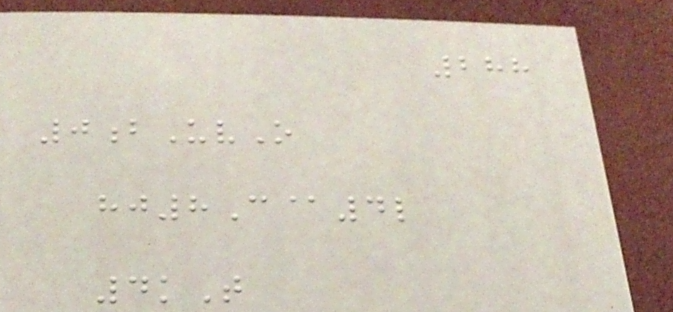288
0bUvO
hj8C@4l
4kT
